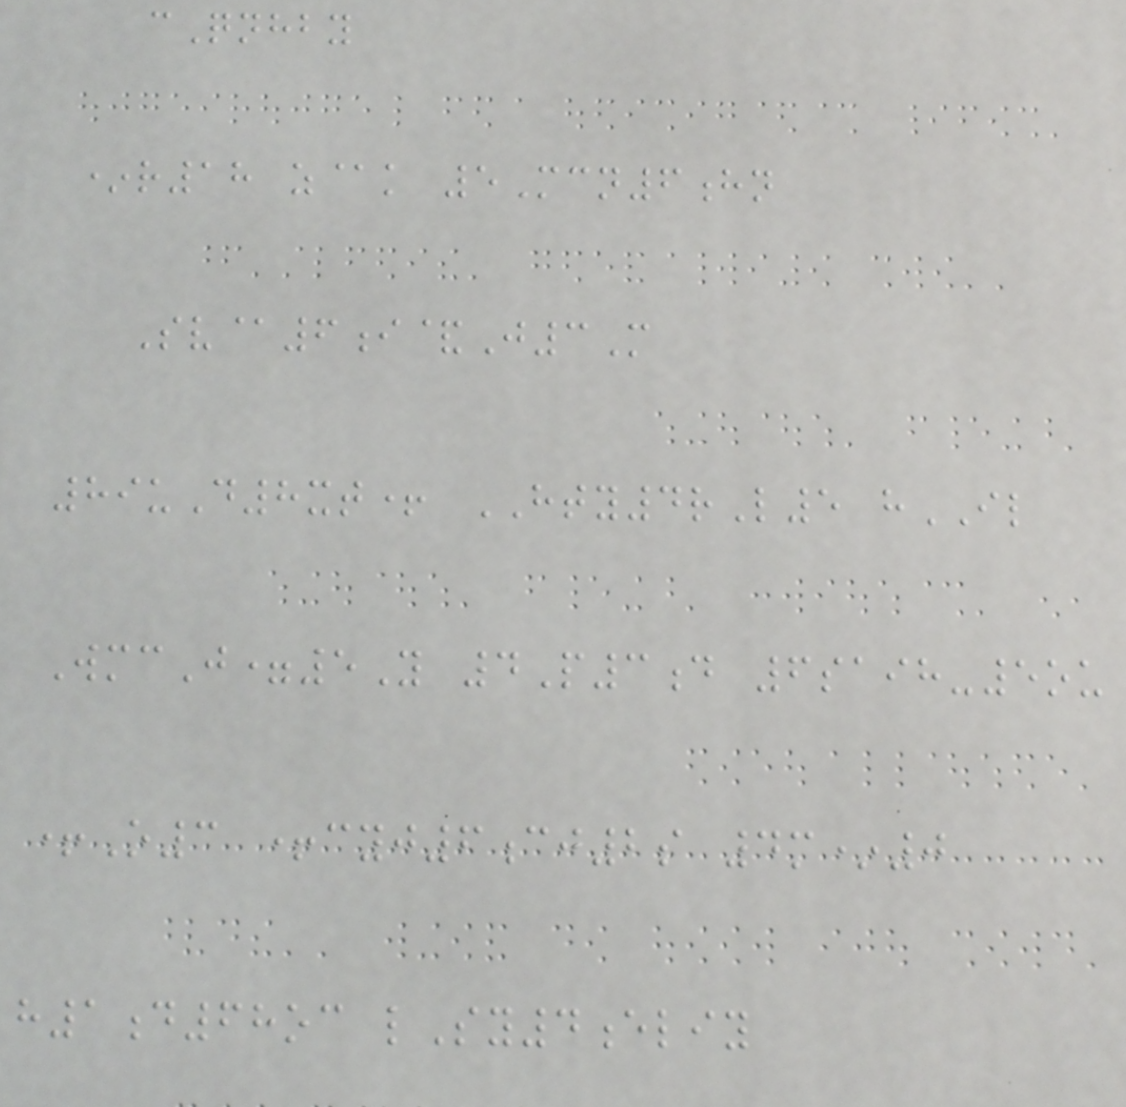cQnhby
*r18 z@k 5Mcn6hn
Sv@6i&J3M
89uD8xt+ HTY4rL5 hIL
WmcJ=5Y 4P3d 6saih-5ou
+O3 +cyj6cj2s 4m*0
h1d68oc lSy4eliy
